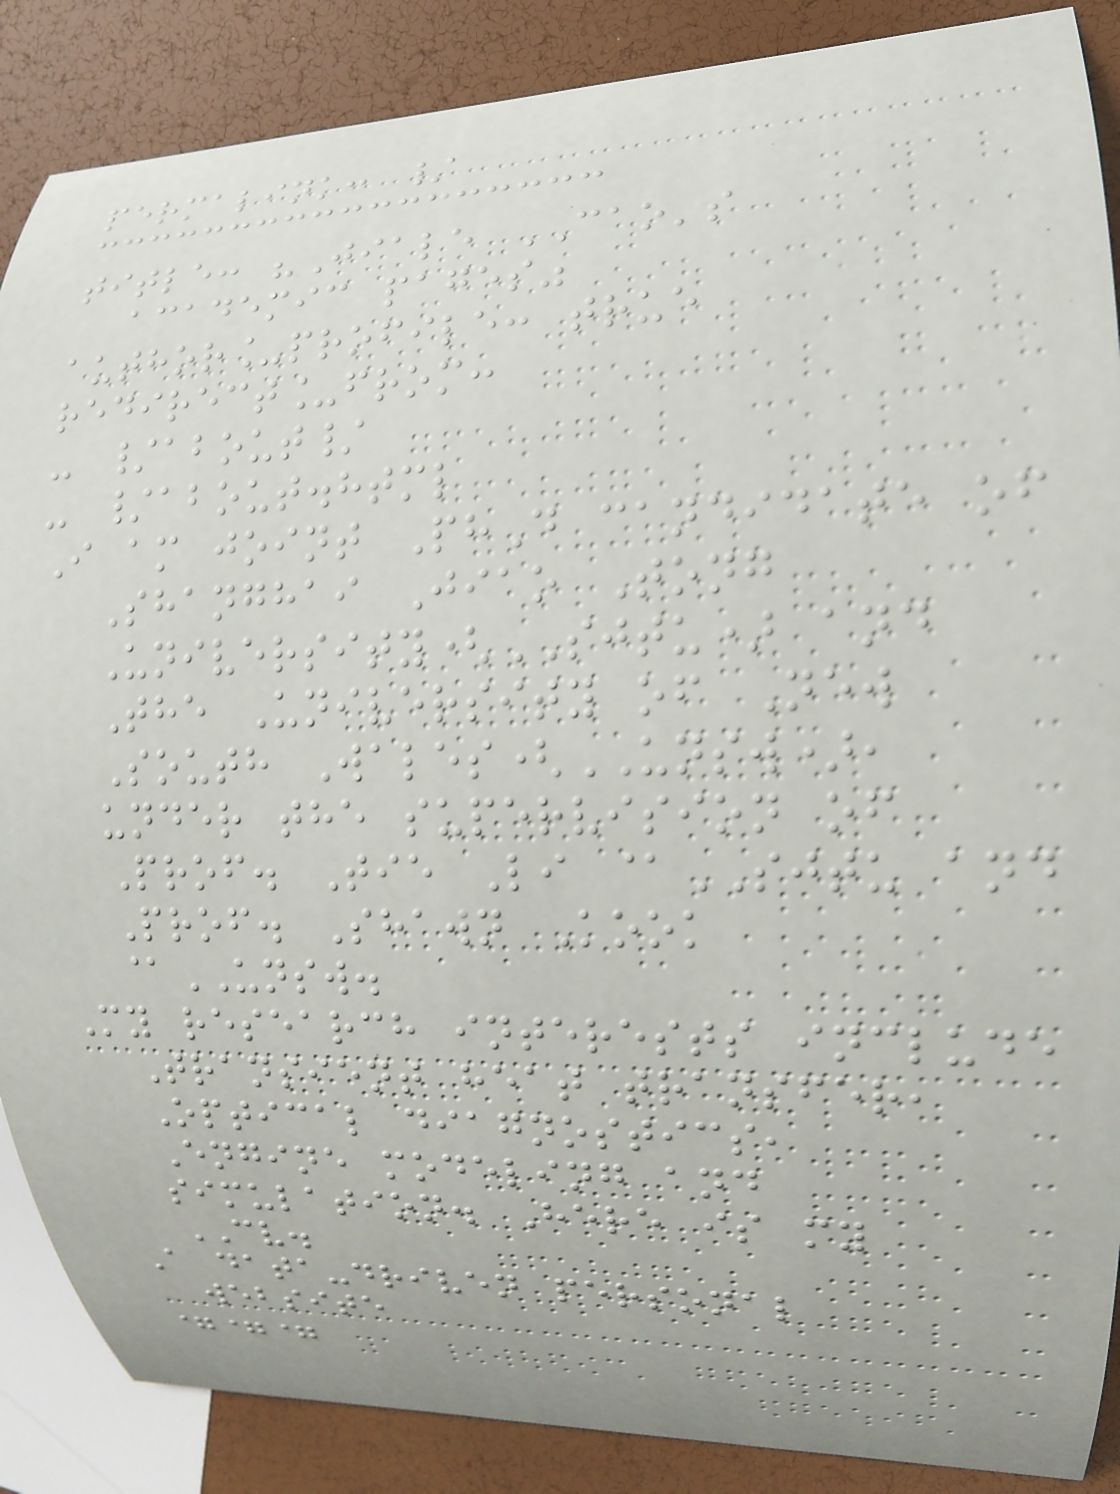permalink: /
title: "Jiale CAO's
academic pages"
author_profile: true
redirect_from:
- /about/
- /about.html
I am joint PhD candidate of
Shanghai Jiao Tong
University(SJTU) and
The University of New
South Wales(UNSW),
under the supervision of
Prof. Tie Li @SJTU and
Prof. Shawn Kook
@UNSW.
My research interests include
Transient heat transfer,
Optical diagnostics,
Engine modeling and
simulation. Here is my
CV.
A data-driven personal
website
===
